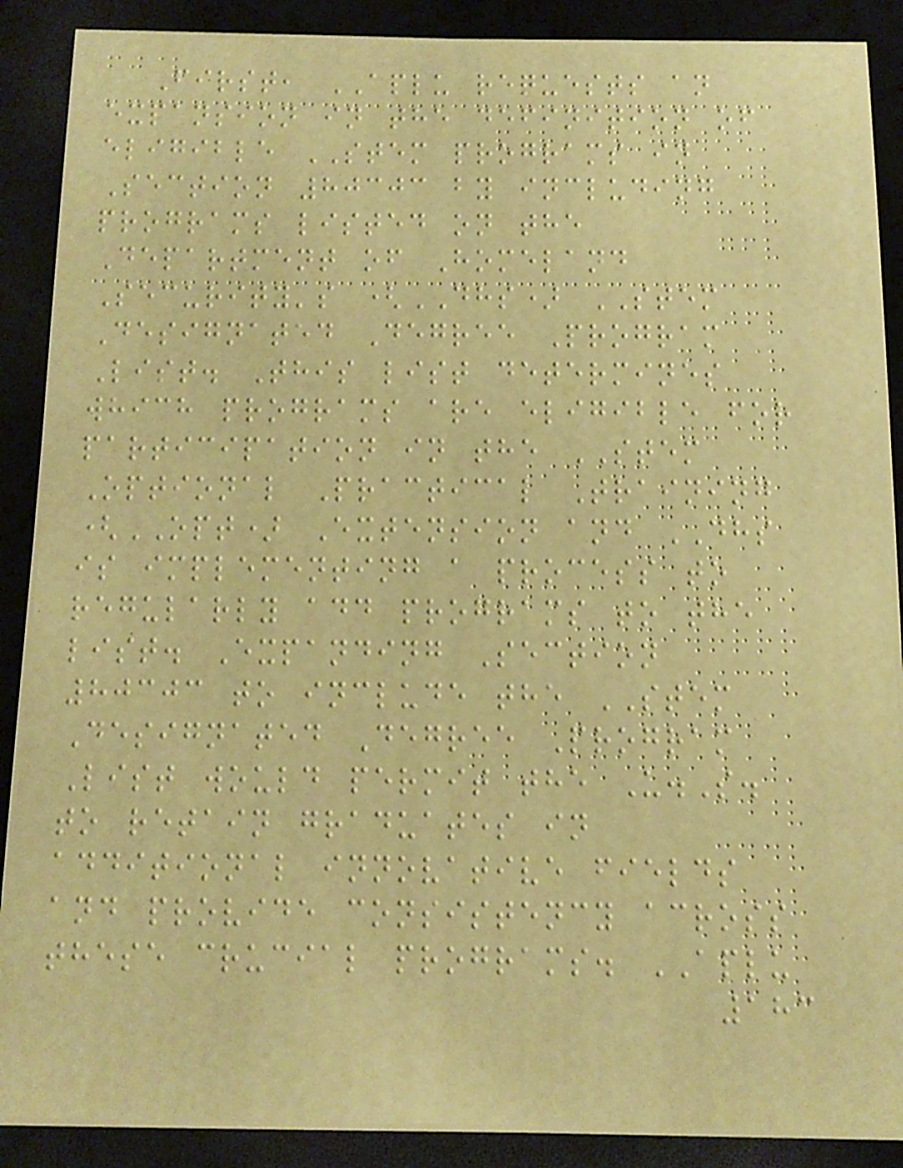First, APLU requests an
expansion in the definition of
eligible STEM programs in
Section 80303 by including
programs listed on the
Department of Homeland
Security's (DHS) STEM
Designated Degree Program
List. This list determines
which programs are eligible for
participation in the STEM
Optional Practical Training
(OPT) Extension and DHS
is implementing a process to
regularly add programs to the
list. Expanding Section
80303 to include the STEM
Designated Degree Program
List would permit the U.S.
to retain graduates in
additional innovative fields
and provide consistency across
these crucial programs. APLU
183
